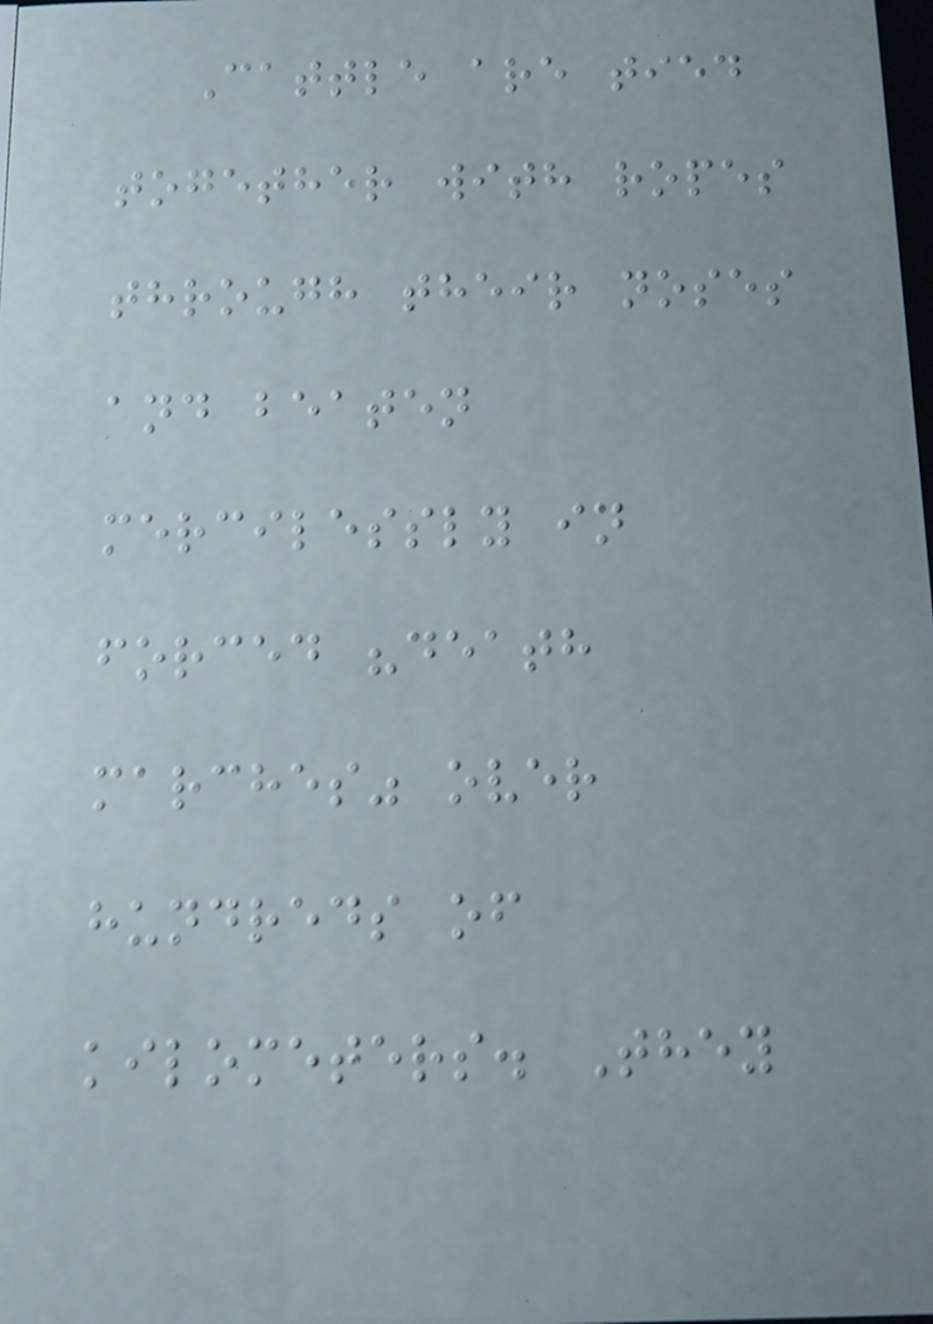Cattle are tied
together with ropes
through their noses
and beaten
mercilessly in
forced "death
marches" over
hundreds of
kilometers. They
